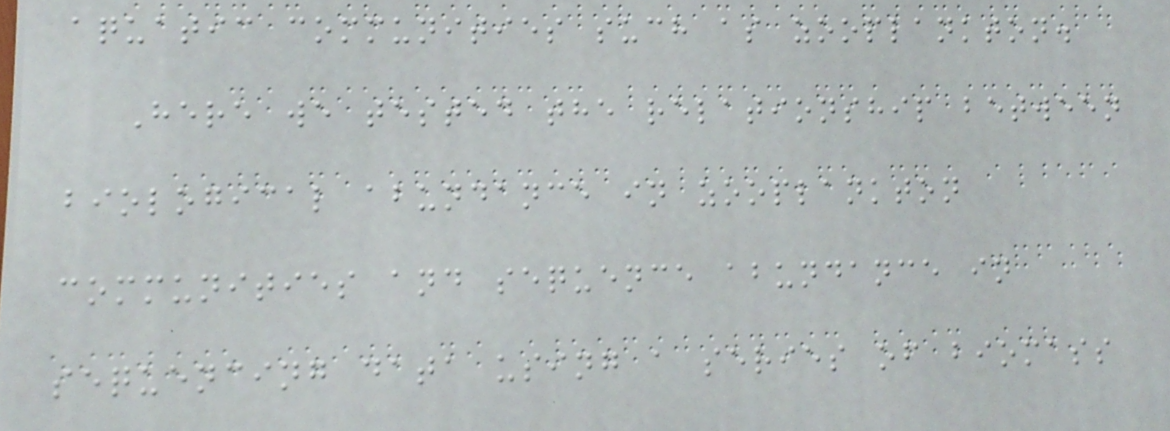aquatic communities such as zooplankton.
Here we tested the relationship between
biological abundance in zooplankton
communities and sequence abundance in
sequencing data using a series of biomass
